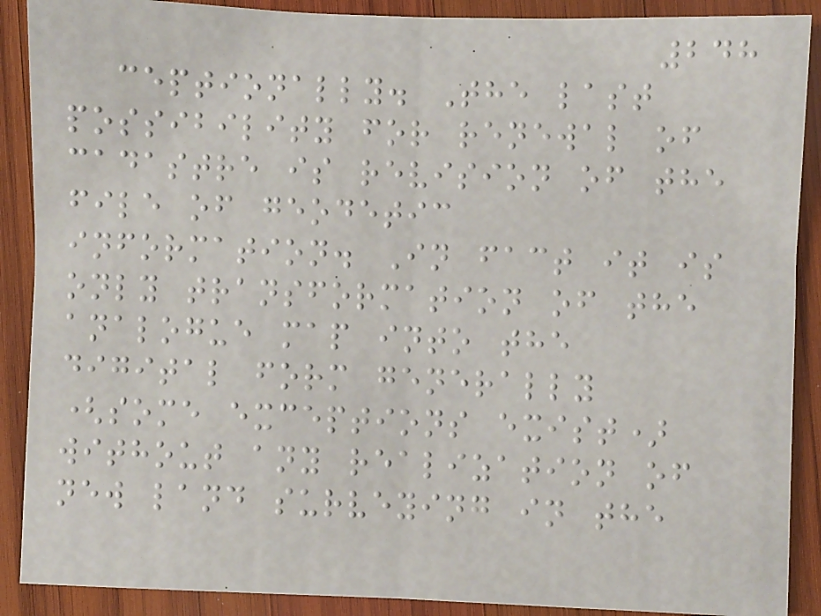248
ceptionally. The last
possibility for renewal of
cadastre is revision of the
file of geodetic
information. In fact it is
only transformation of the
analogue map into the
digital form generally
(some exceptions exist)
without any realization of
new land surveying in the
